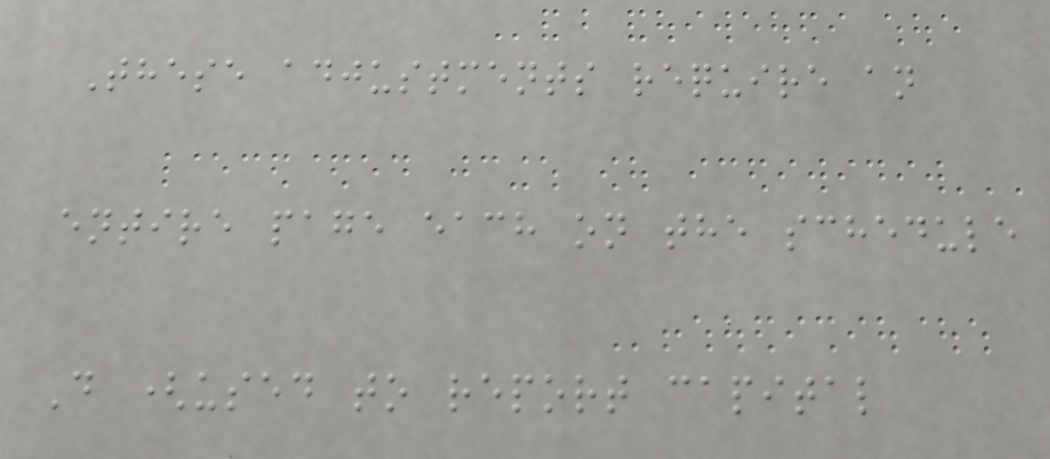These adjustments require an
entire page each on the schedule
D (used to report capital
